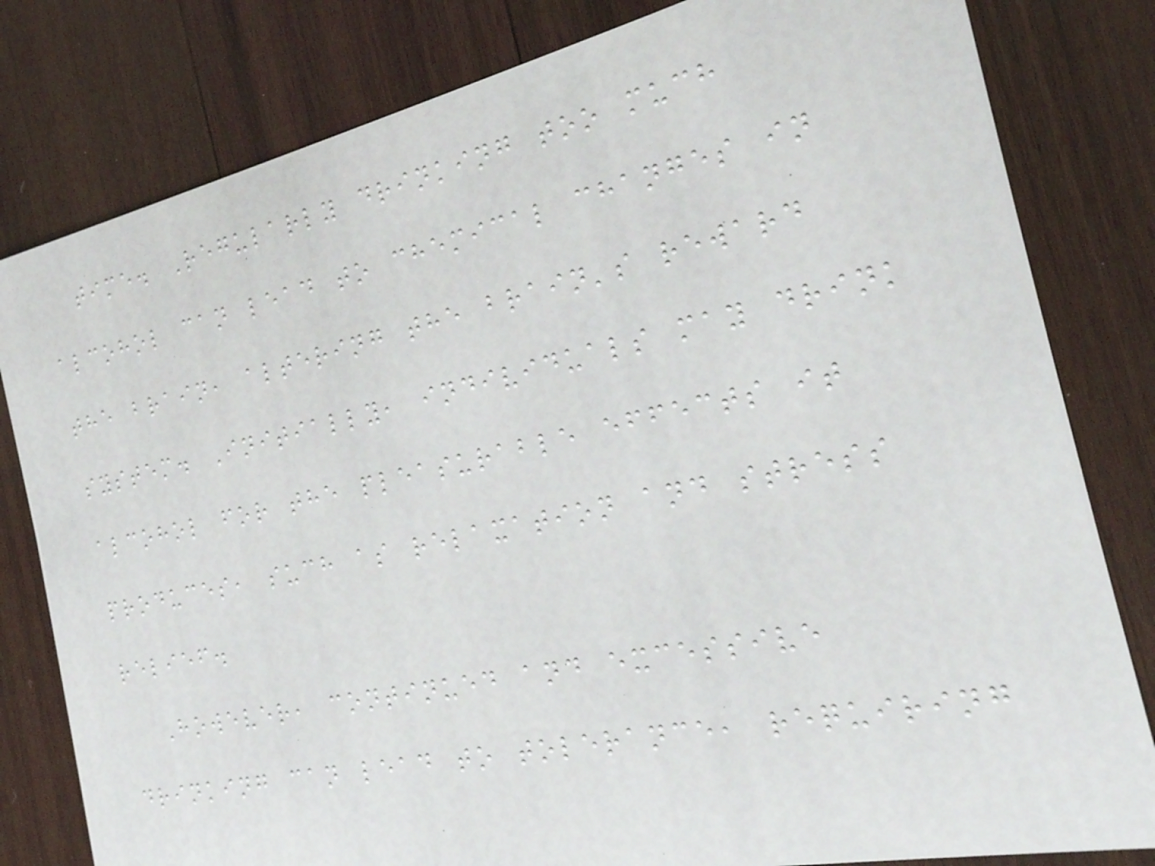time. Regularly drinking too much
alcohol can lead to chemical changes in
the brain, altering the brain's reward
system. Initially, individuals may drink
alcohol for the pleasurable effects it
produces, such as relaxation and stress
relief.
However, continued and excessive
drinking can lead to tolerance, requiring
